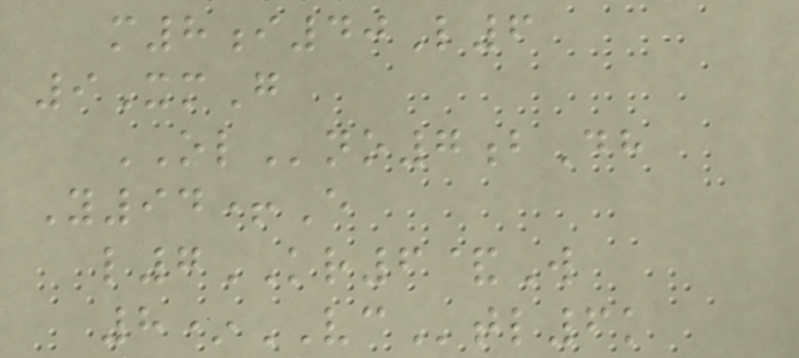m8i40L6
9XmG
OLno7bDh
Y94+E
l7KR6&W
8*VCtl6k
